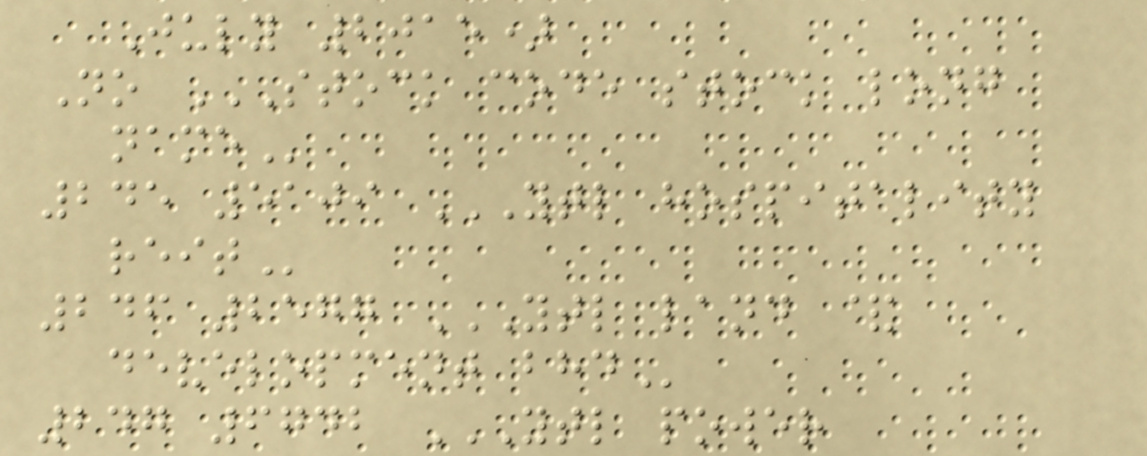July 2015)
No STOCK CODE STOCK LONG
NAME
245 5109 YTL HOSPITALITY
REIT
246 2577 YTL LAND &
DEVELOPMENT BHD
247 6742 YTL POWER
